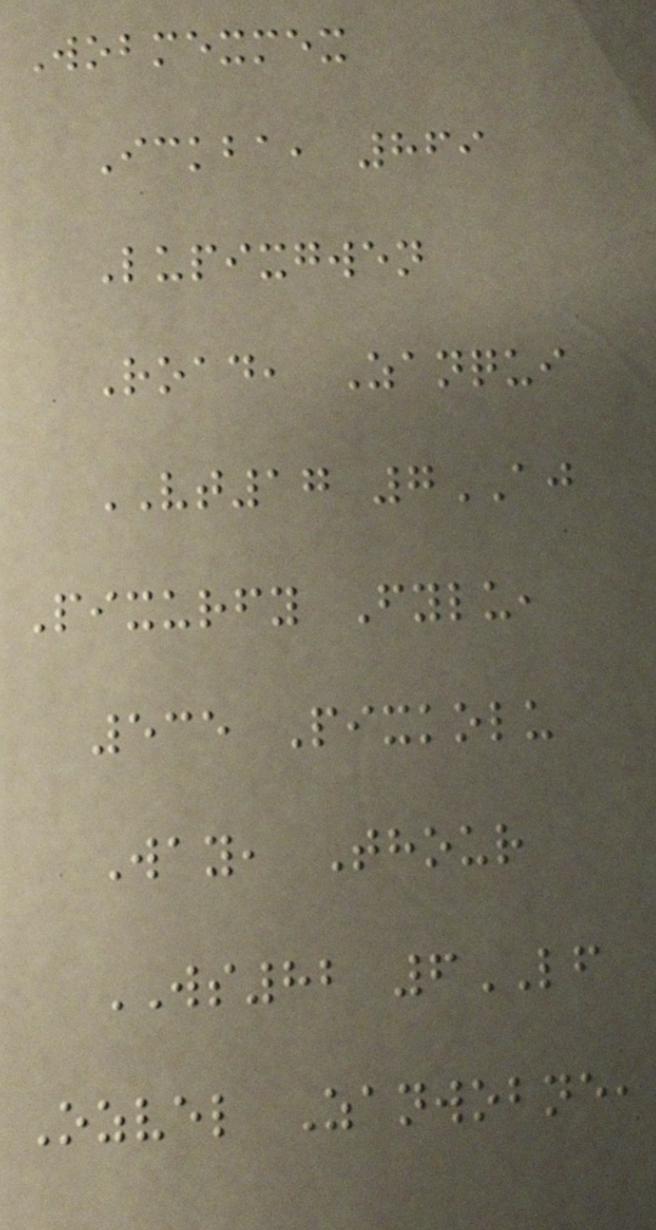Wobmexmex
Ickba, 869
Lupixgwen
Road, Zanqui
VT17 7AJ
Pixurfy Fylu,
535 Pixkolu
Way, Thour
WS82 6LF
Ozvel Zanwobne,
